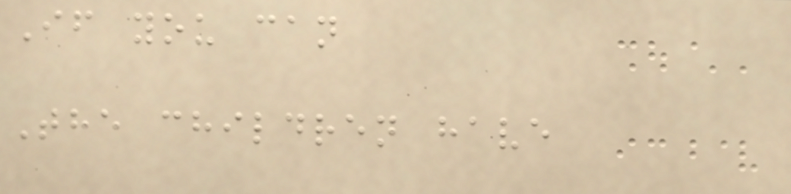If you can
The children have
